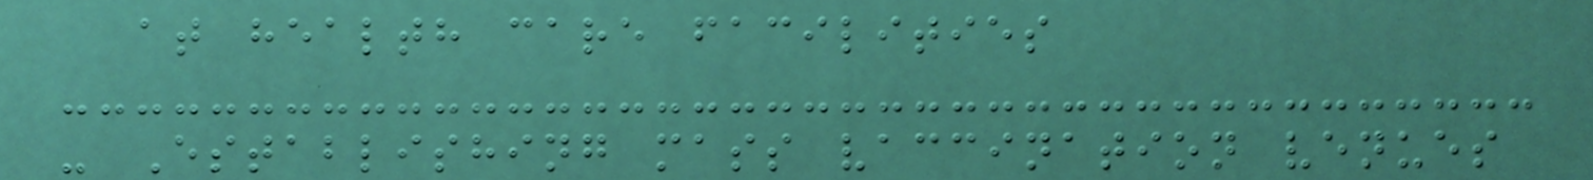at health care facilities
- Establishing mass vaccination venues
